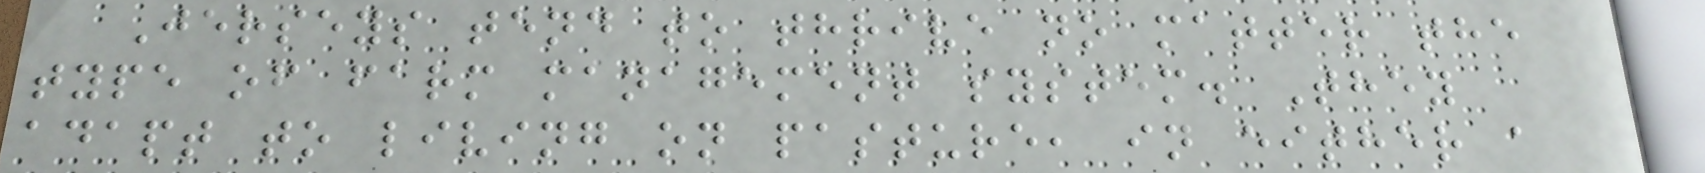Jerseys tend to thrive no matter the
type of farm management system. They
adapt to living on pasture, in either a
